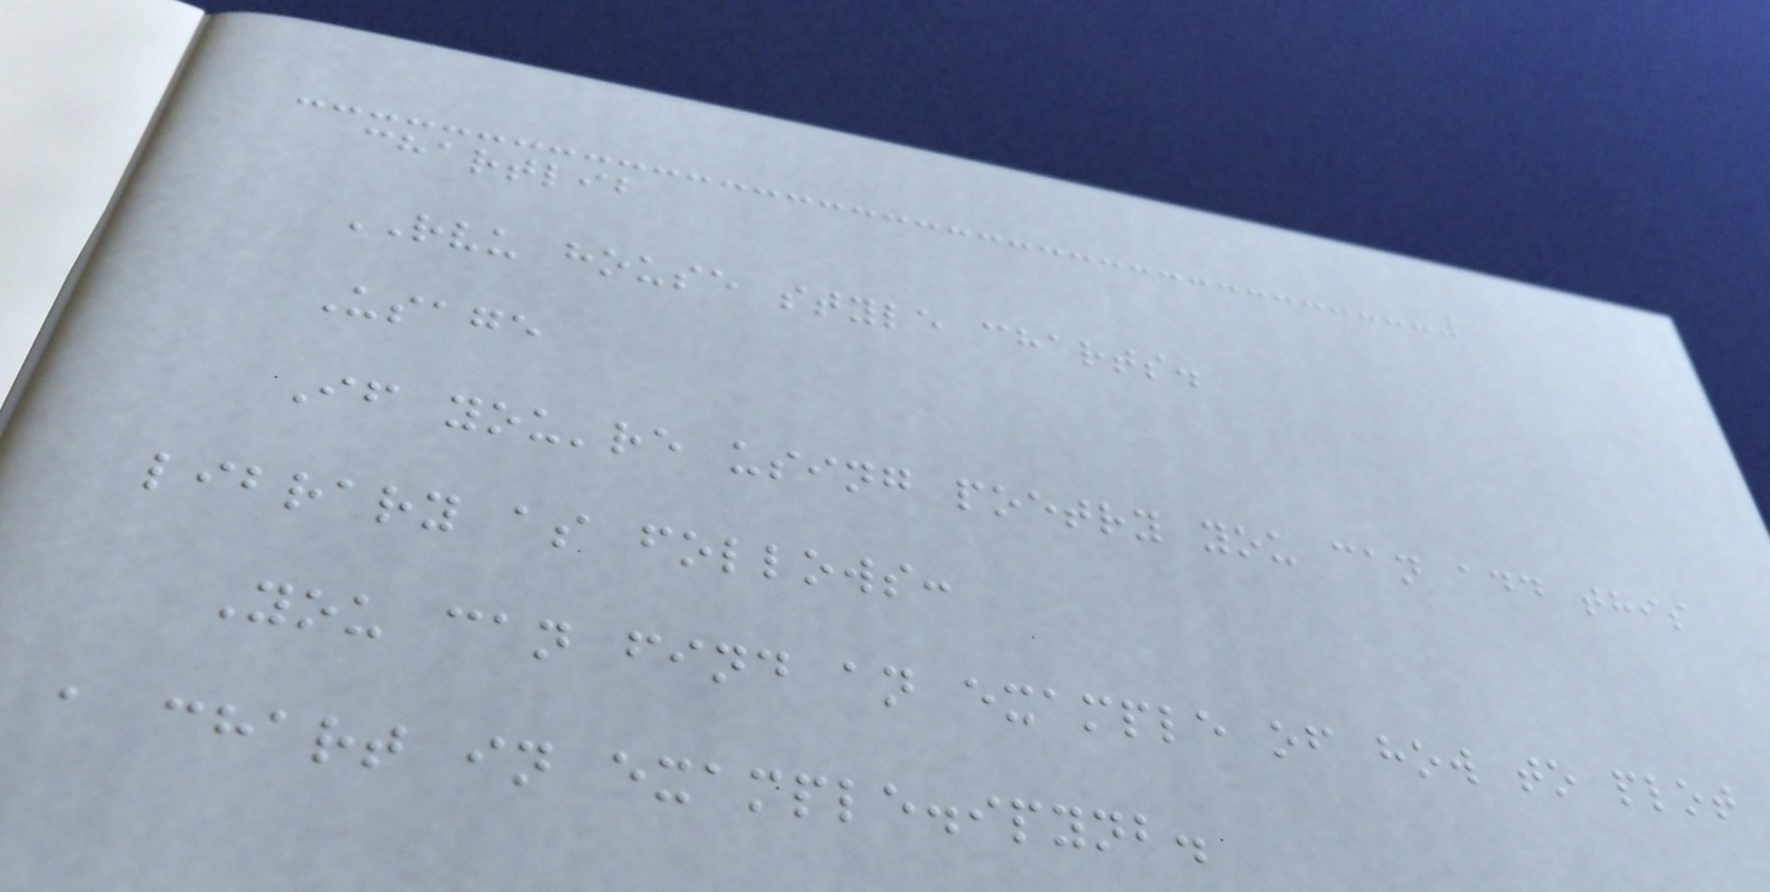chartlib
RVU house style charts.
Usage
If you're using poetry you can add this
library as follows:
You can find an example of how to plot
a chart in example.ipynb.
